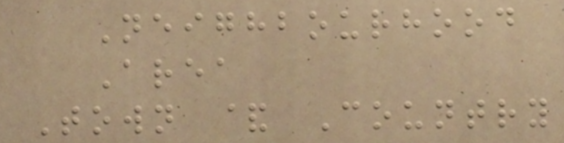Neighbourhood
Area
Town & Country
